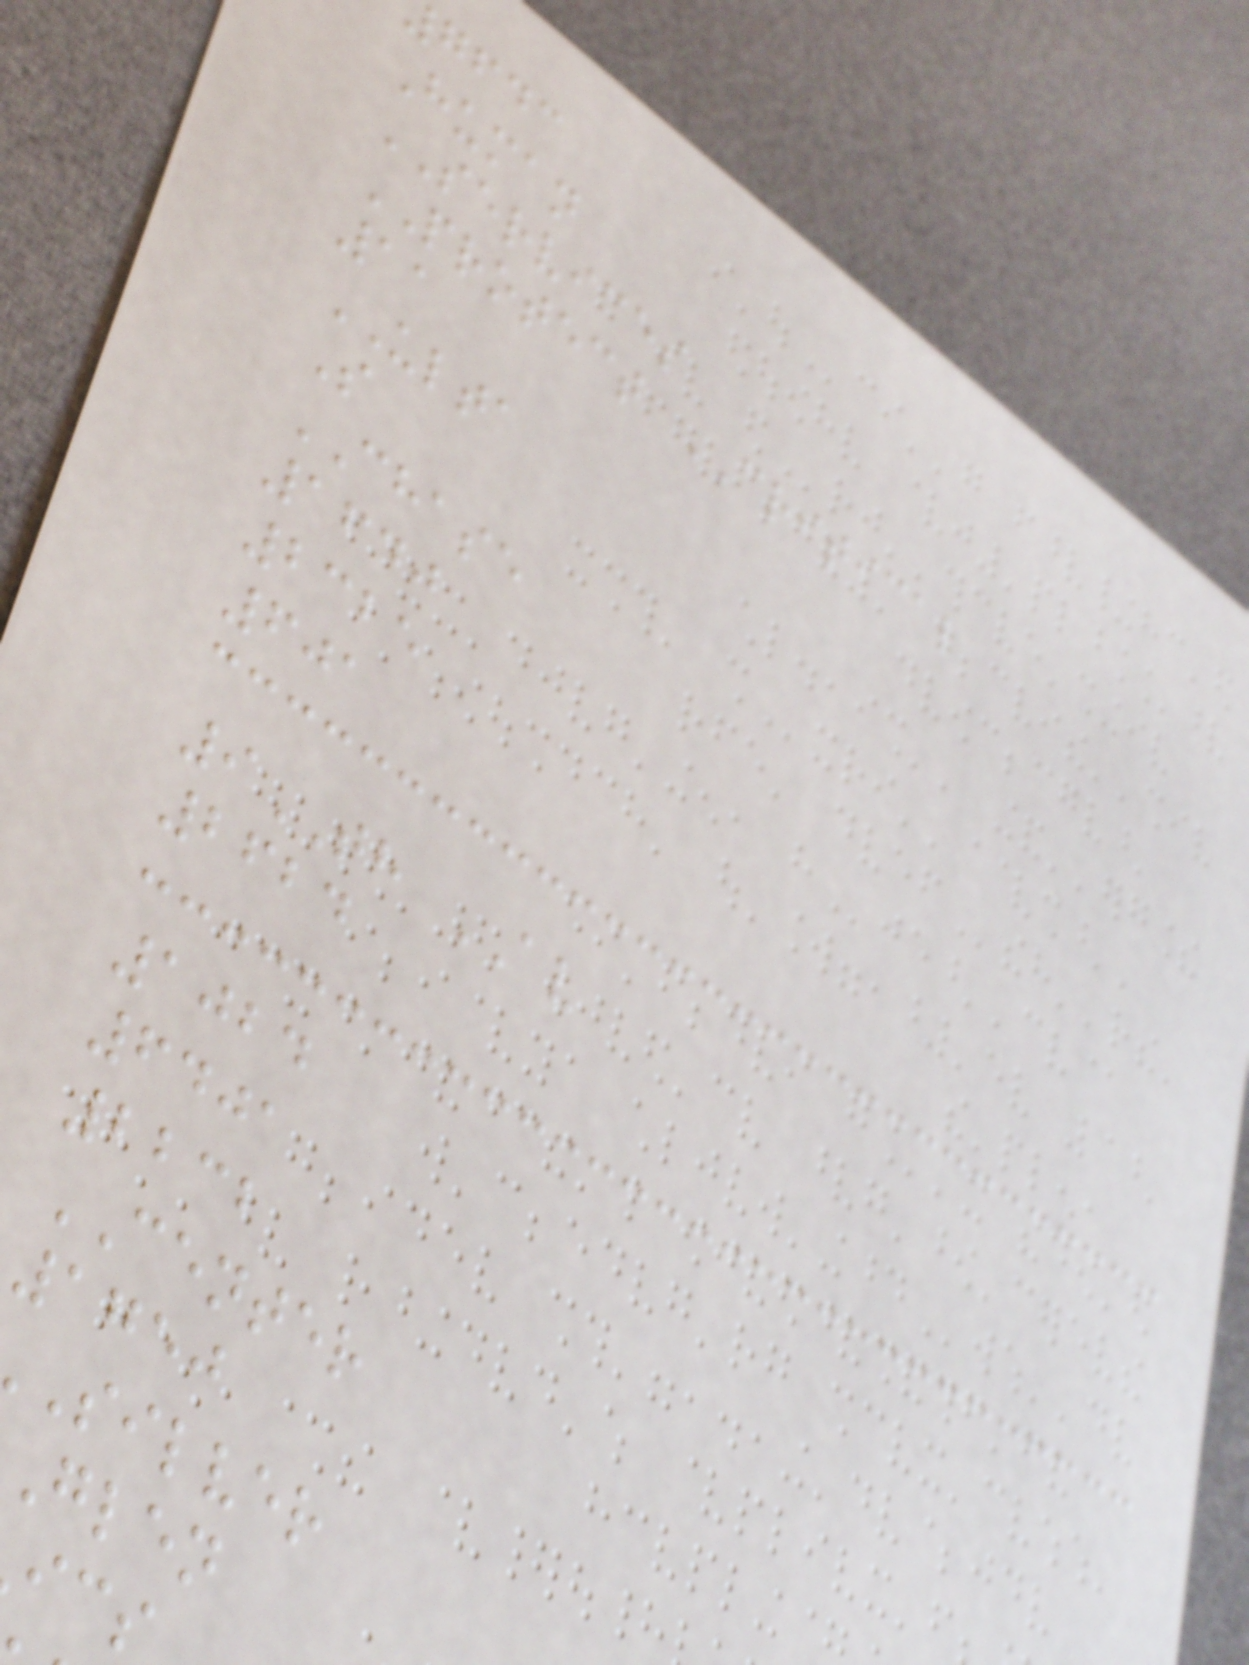gfdc
Human
SERVICES
PROTECT CRITICAL
11
ULTA
S
CHASE
1640
2325
601
9TH AV
2624
1024
6401
2232
CENTER
1750
silver
glen
